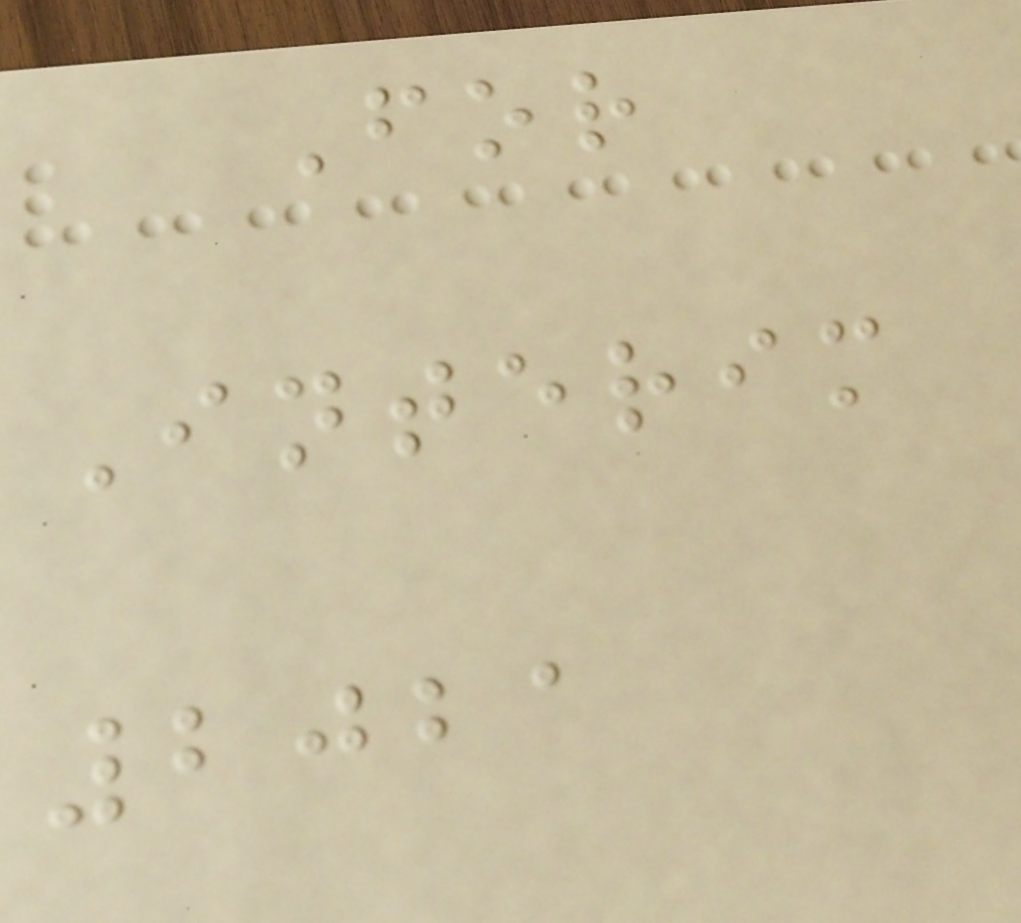For
Interim
2021
